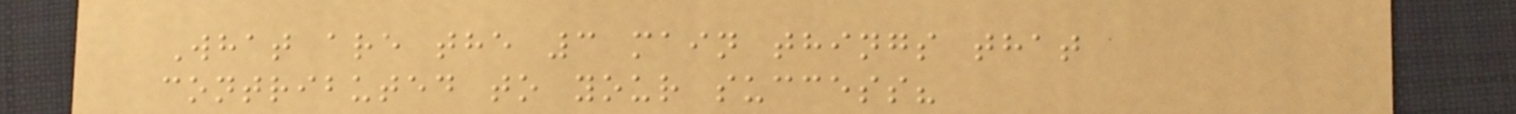What are the 3 main things that
contributed to your success?
